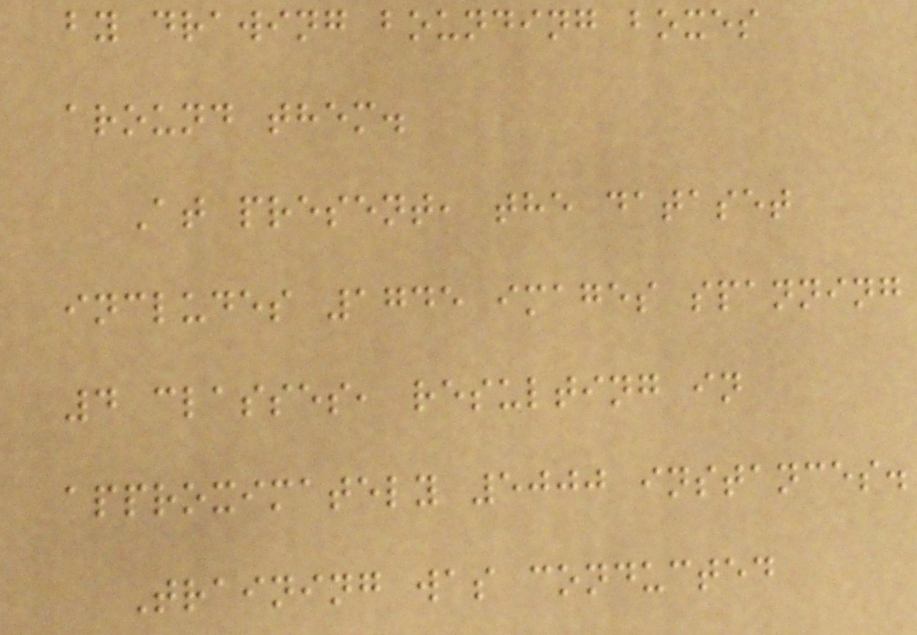by drawing bounding boxes
around them.
At present, the dataset
includes 1745 images spanning
4 classes, resulting in
approximately 5000 instances.
Training was conducted
